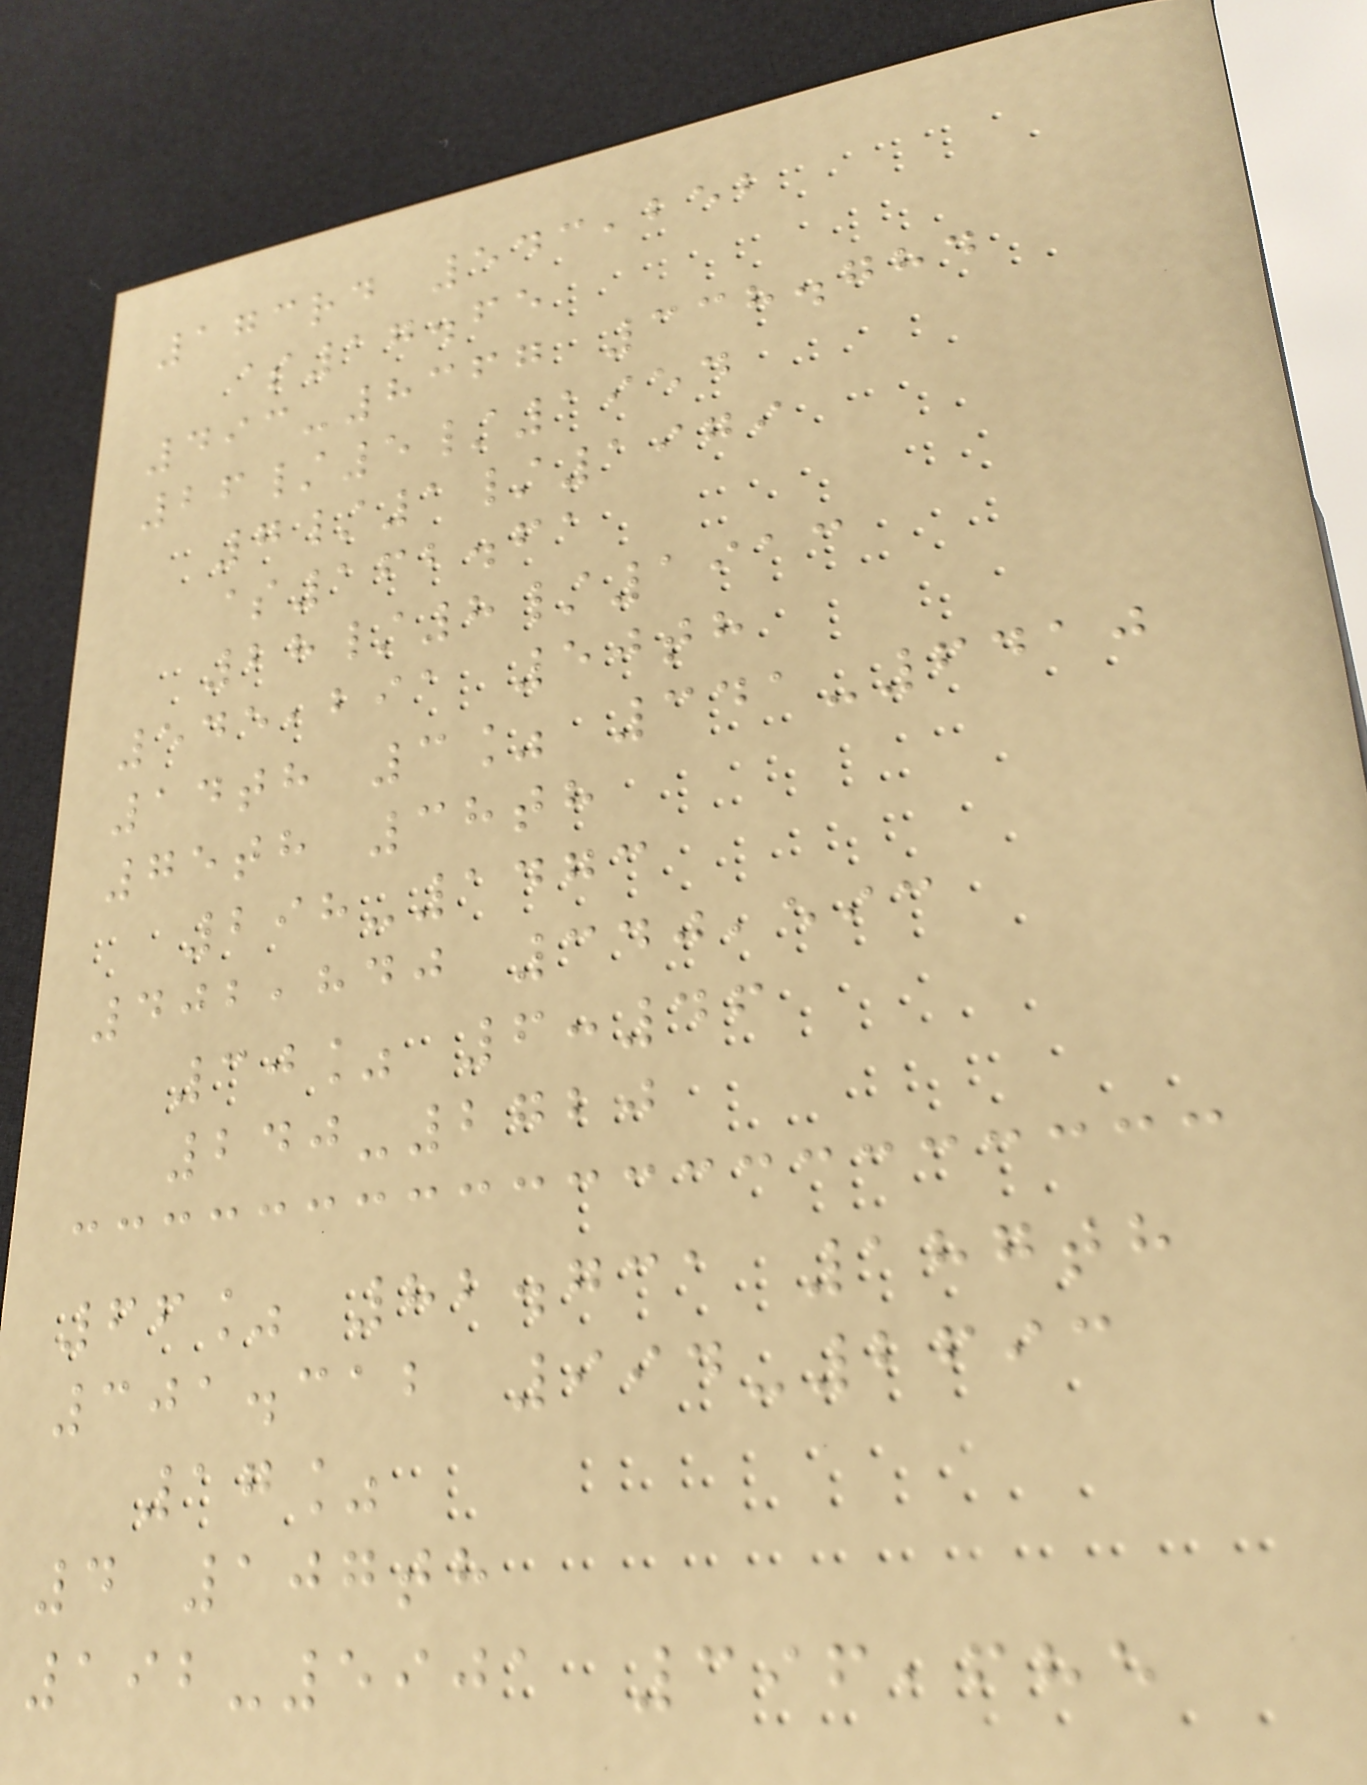173rd 543,252
$17.65
493-8367 338.784
26/5/1954
7/1/1979
$162.61
28/8/1913
545,291 50th
14th 3% 341-6410
75th 38th
298-1473
402,840 340,593
30% 6:46
240-2720
66% 82.731 187th
301.312 994-2693
17%
4 107th
192-5901 396,685
